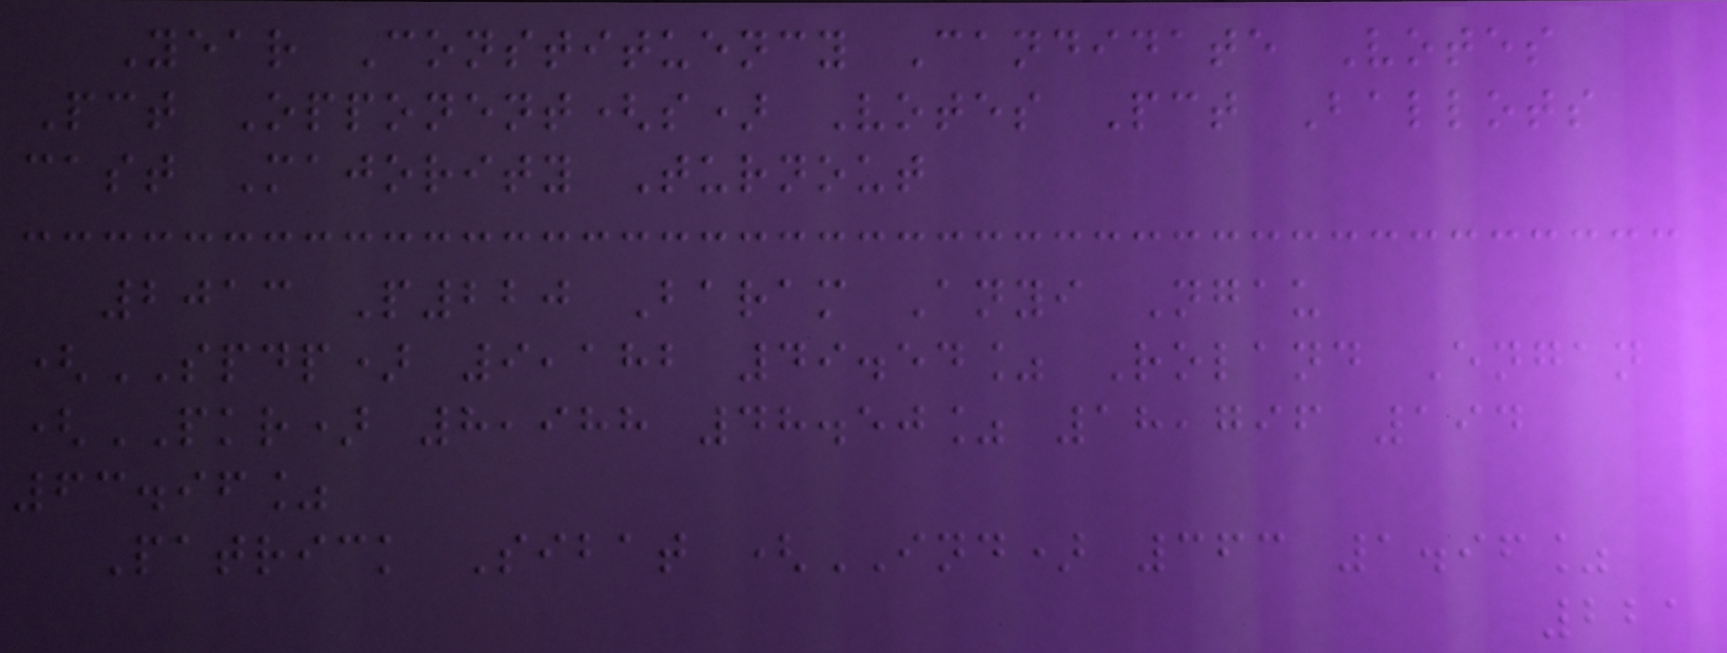Year Constituency Candidate Votes
Pct Opponent(s) Votes Pct Ballots
cast Majority Turnout
2013 P220 Baram Anyi Ngau
(SPDP) 9,182 49.54% Roland Engan
(PKR) 8,988 48.50% 18,796 194
63.96%
Patrick Sibat (IND) 363 1.96%
221
